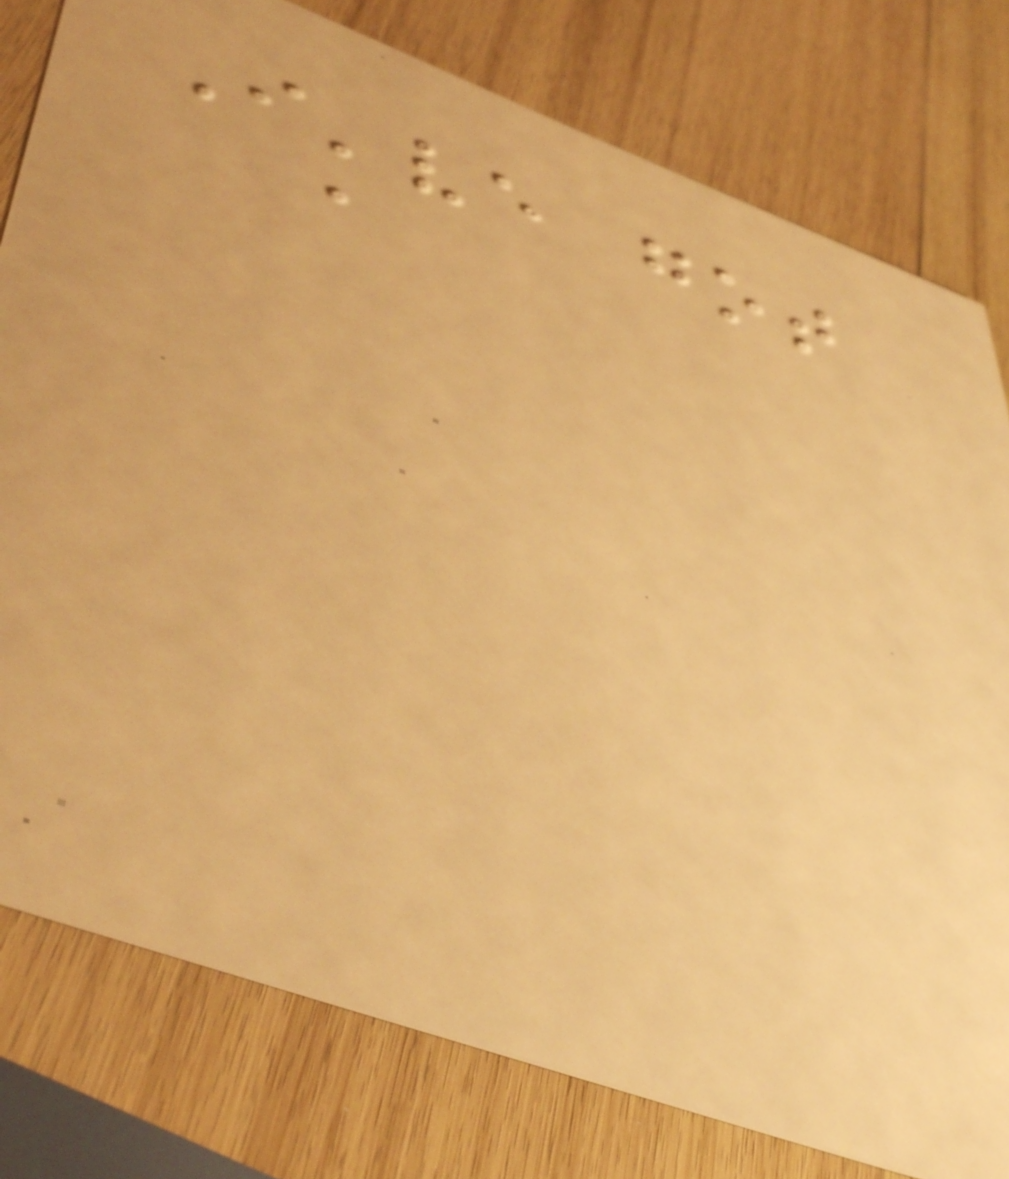I've got
a
